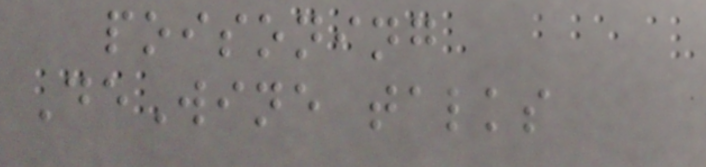poisoning
DeWine talks
